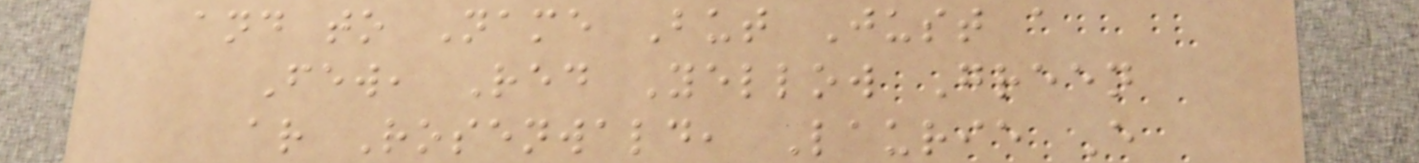and to Name But Just a
Few, Red Yellow Green
ar Rosenwald, Laurie E
